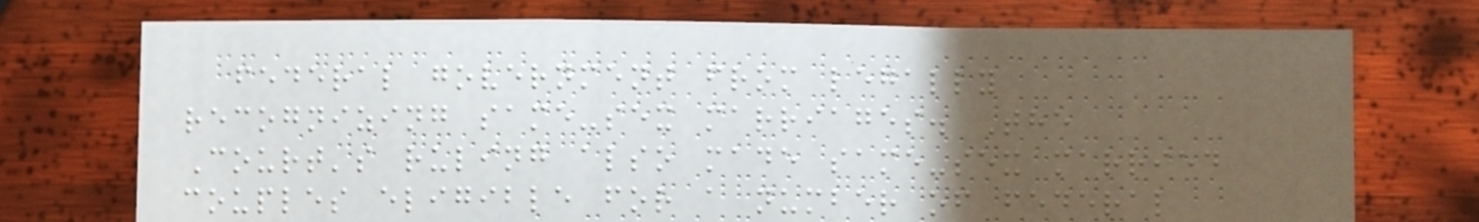federal government from legally
recognizing same-sex marriages. The
Court's ruling also made same-sex married
couples eligible for a number of federal
